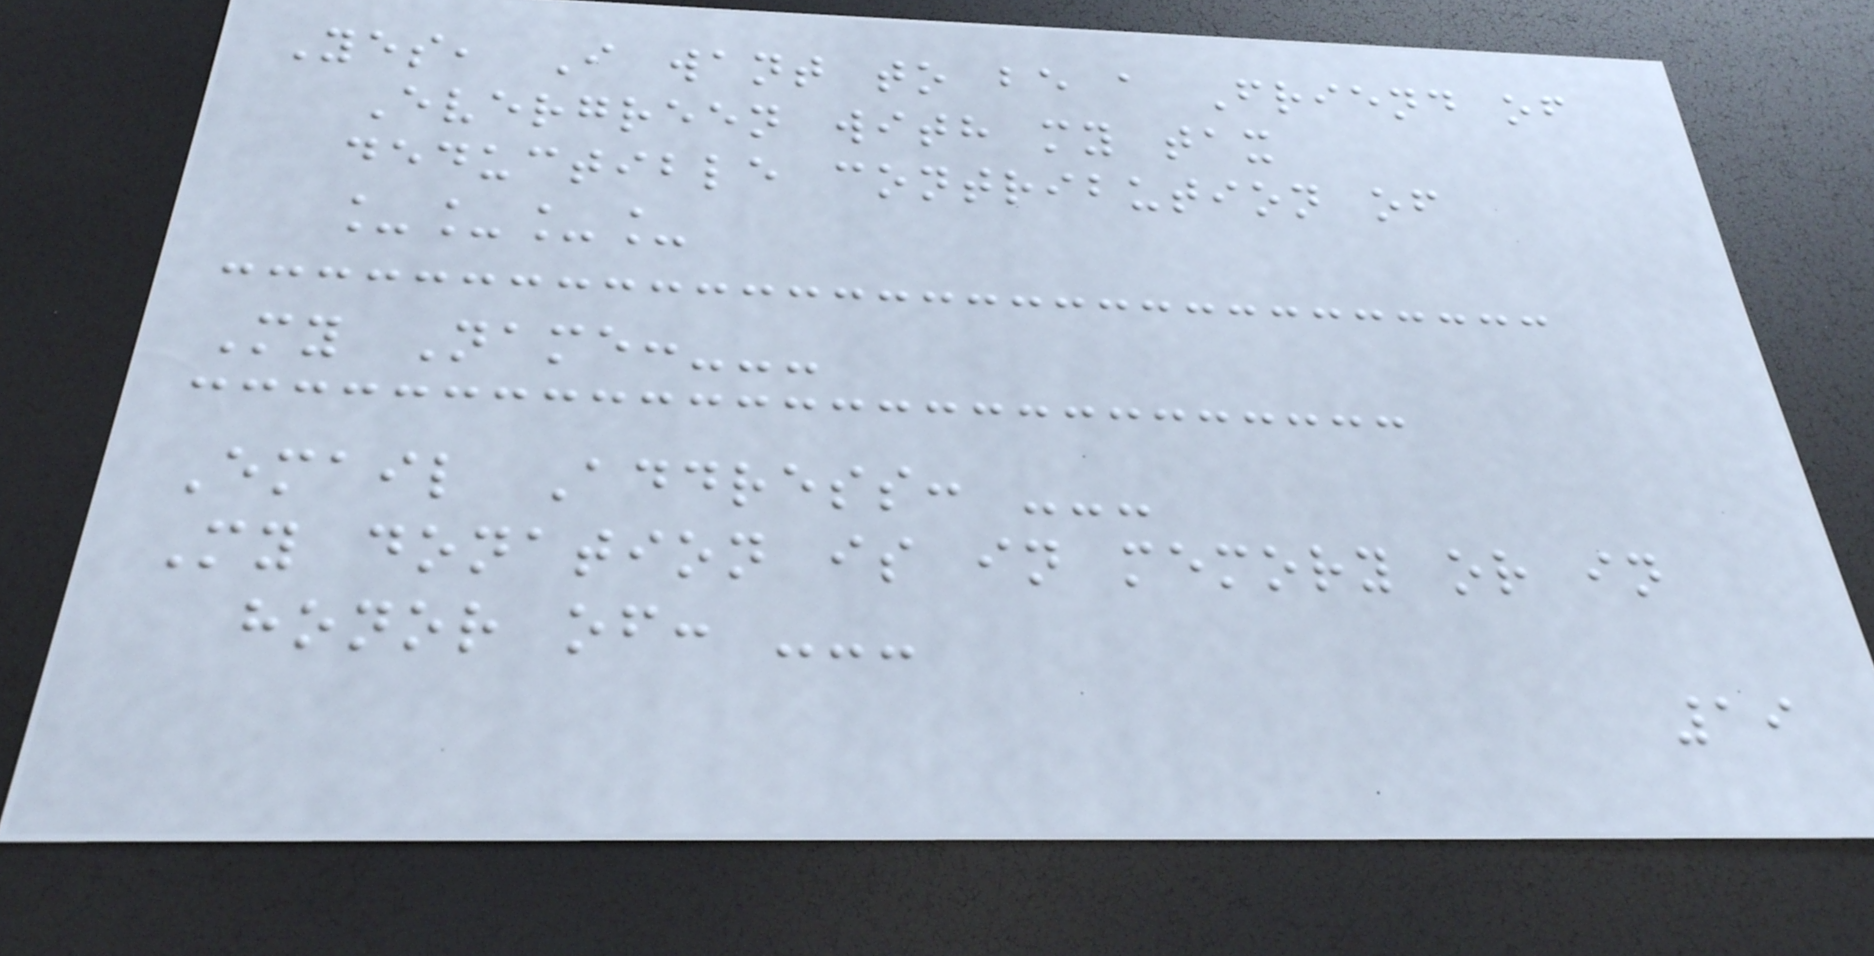Yes, I want to be a Friend of
Evergreen with my tax
deductible contribution of
____
My Name:---
Email Address: ---
My donation is in memory or in
honor of: ---
19
